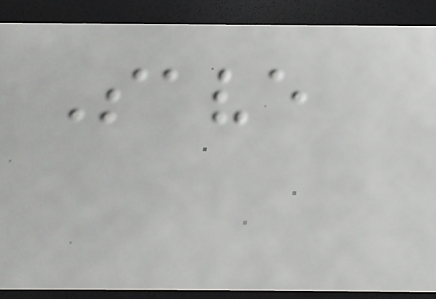Save
